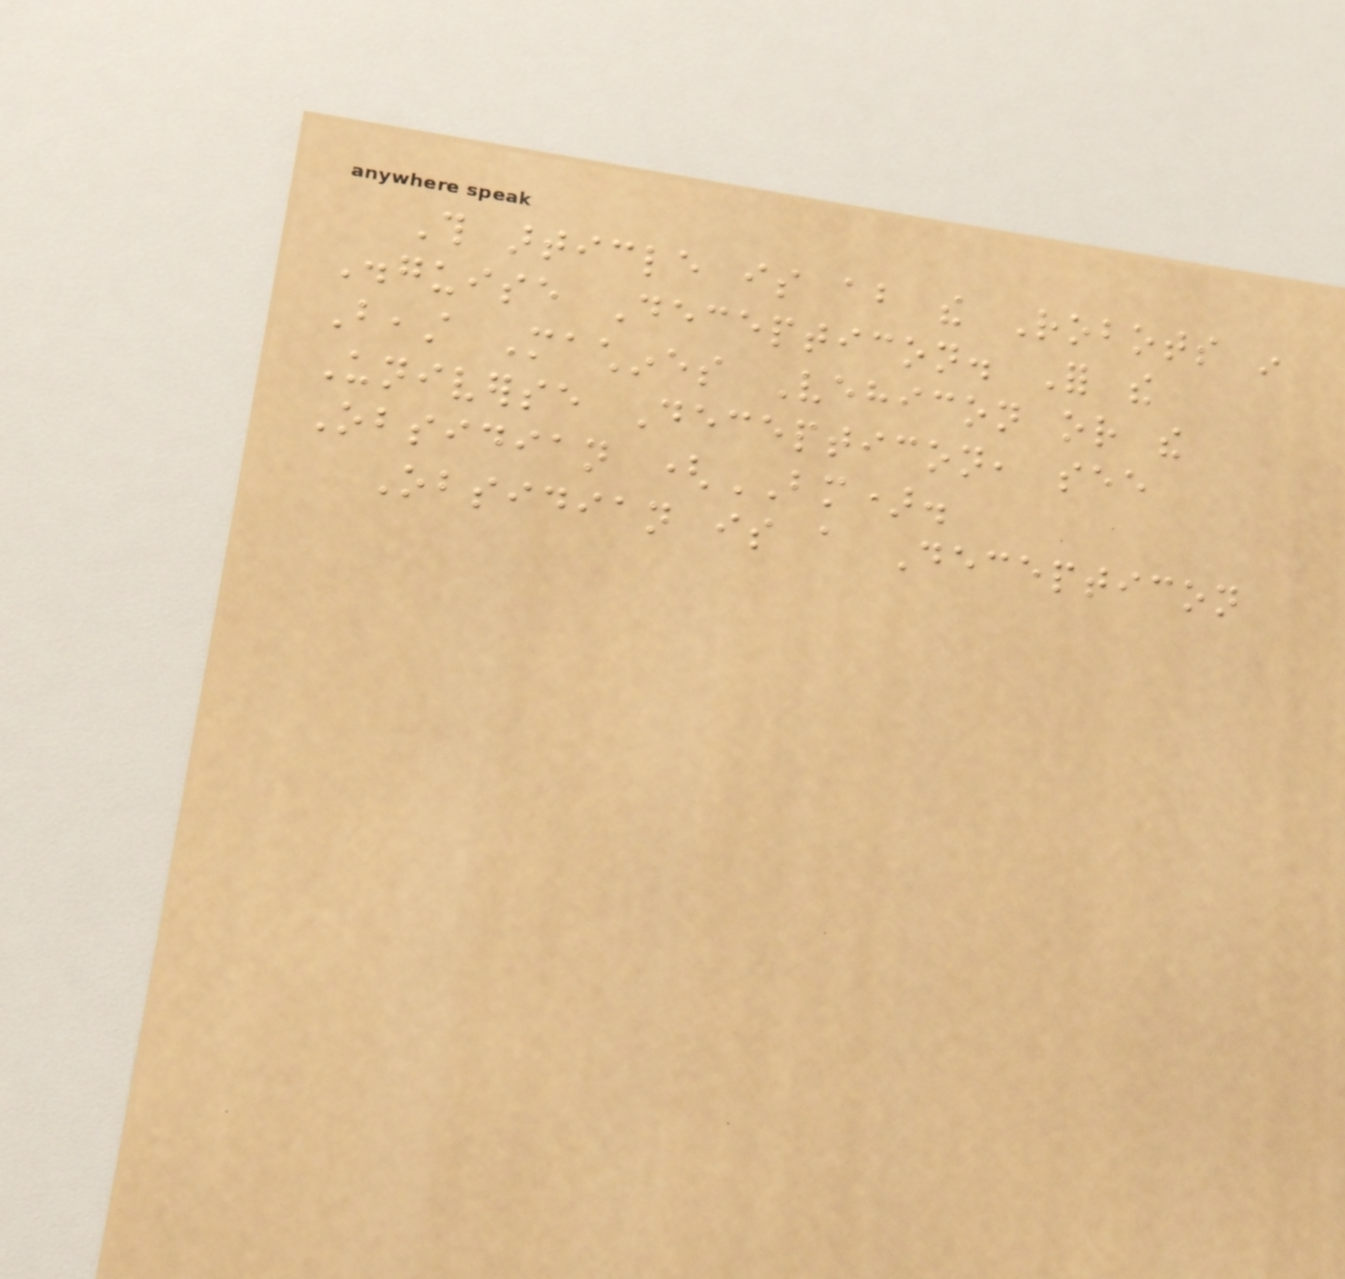This article is about the Robots in
Disguise Decepticon. For the
Beast Machines Vehicon or the
Universe Decepticon, see
Obsidian (BM).
Obsidian is a Decepticon
